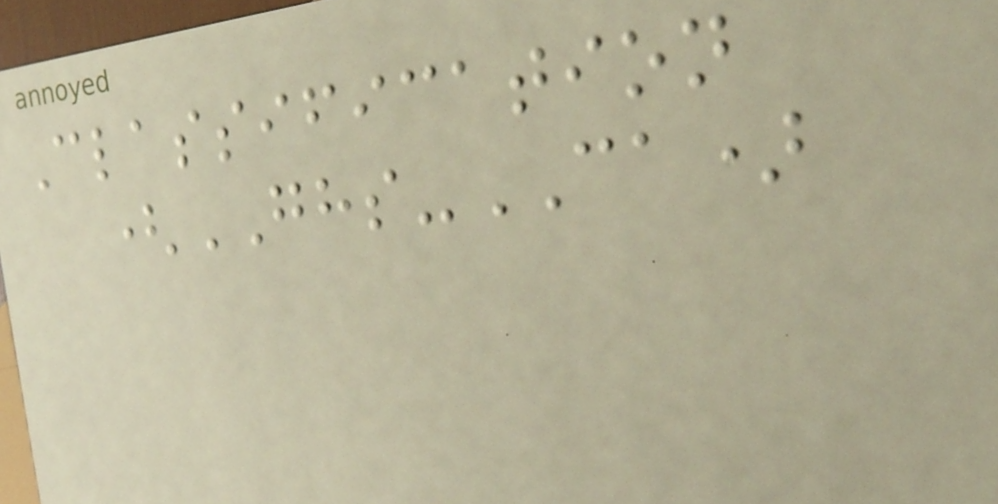Classification
(GHS-CA)
